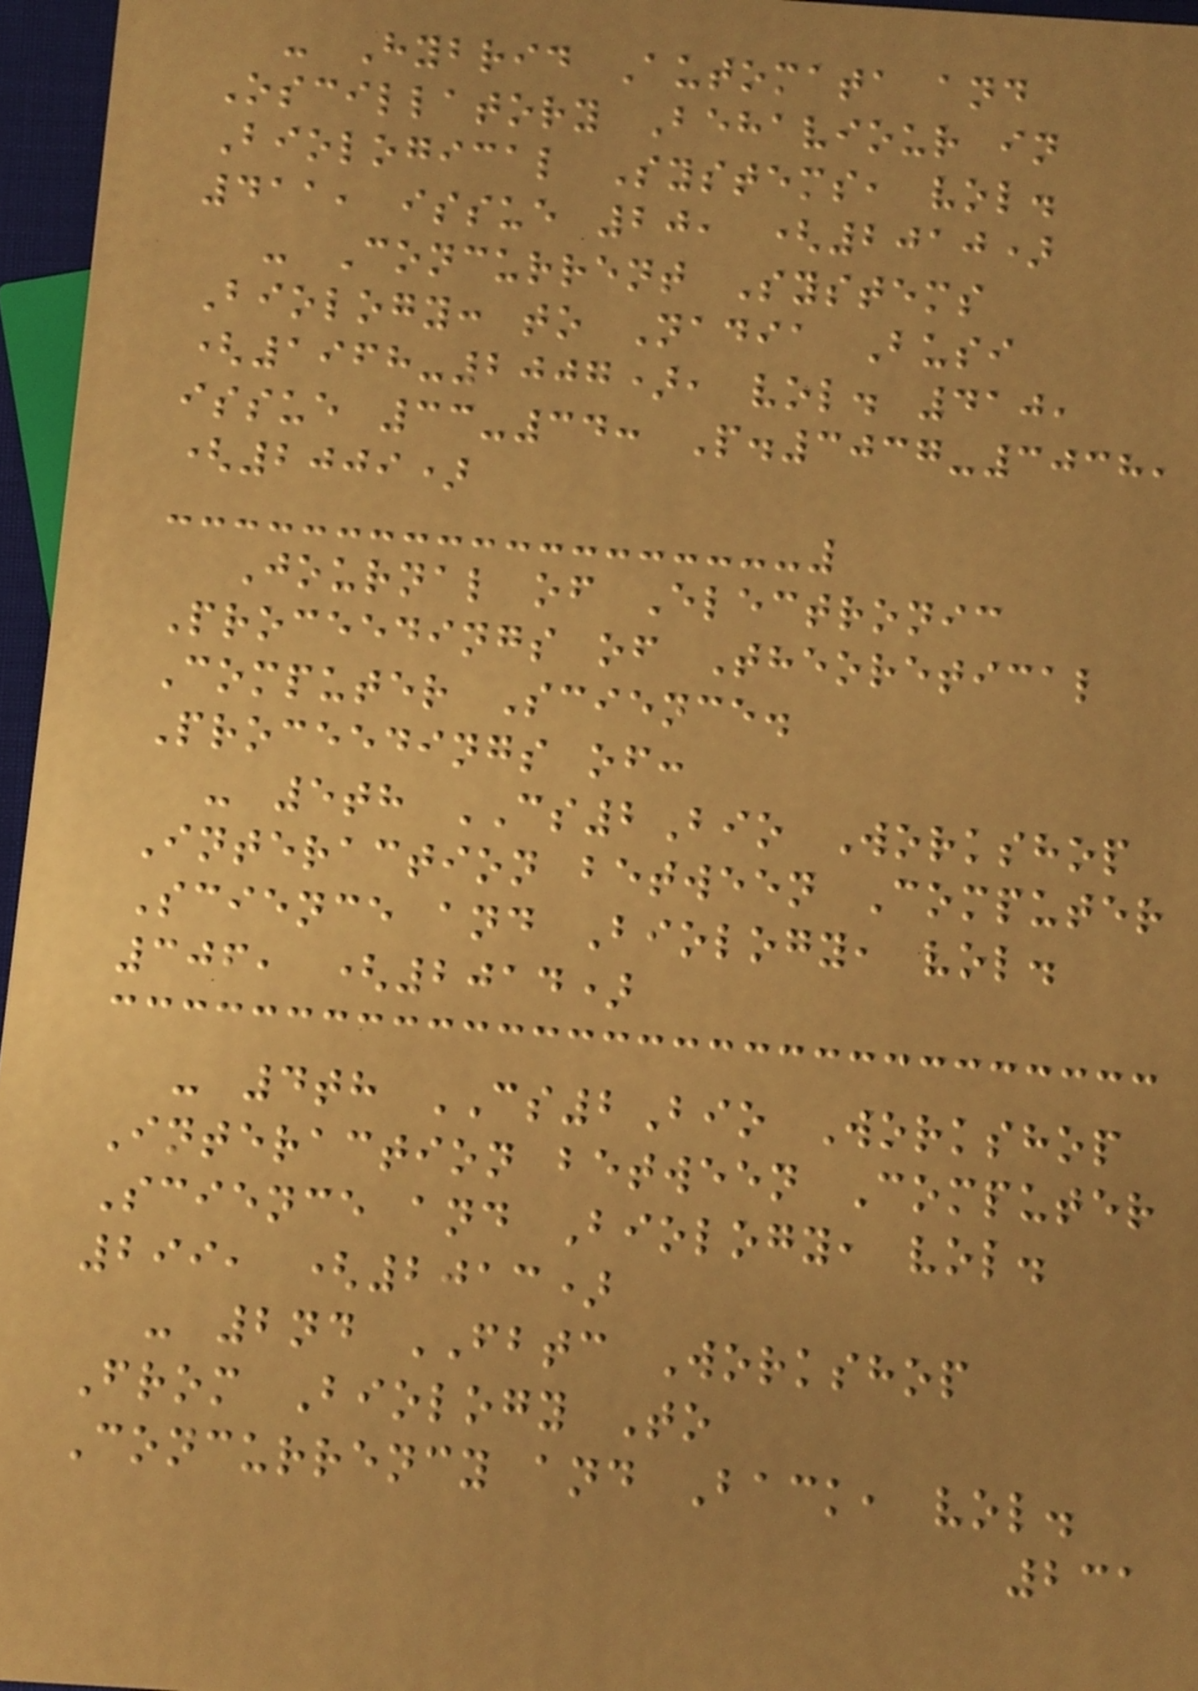- Hybrid Automata and
Oscillatory Behaviour in
Biological Systems, vol.
411, issue 20, (2010)
- Concurrent Systems
Biology: to Nadia Busi
(1968-2007), vol. 410,
issue 33-34: P.3037-3038,
(2009)
Journal of Electronic
Proceedings of Theoretical
Computer Science.
Proceedings of:
- 5th CS2Bio Workshop
Interaction between Computer
Science and Biology, vol.
306, (2014)
- 4th CS2Bio Workshop
Interaction between Computer
Science and Biology, vol.
299, (2013)
- 2nd FBTC Workshop
From Biology To
Concurrency and Back, vol.
231
